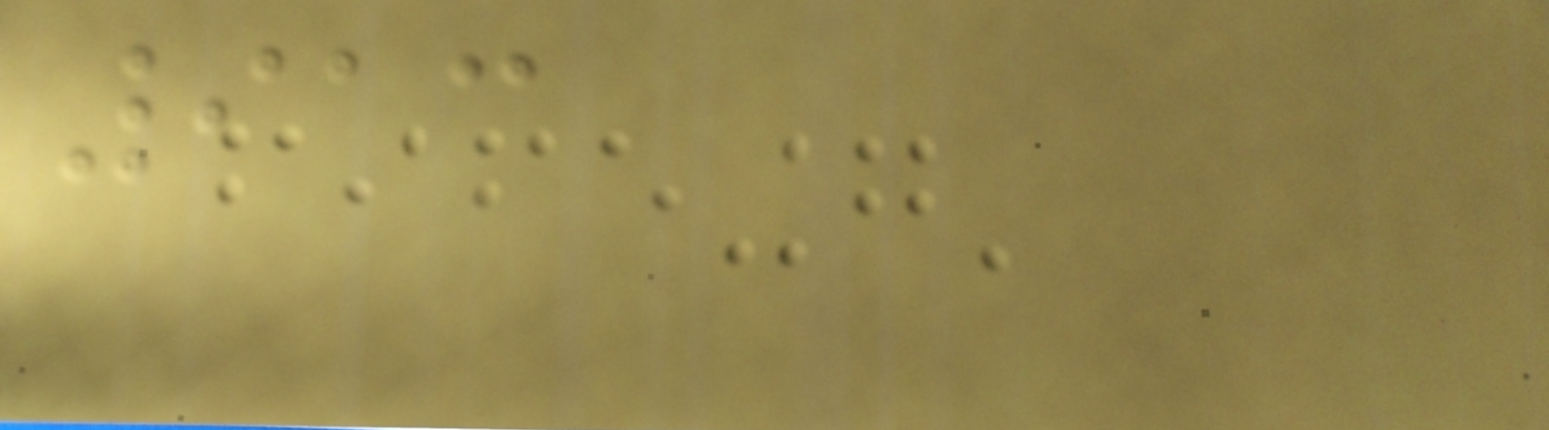913
